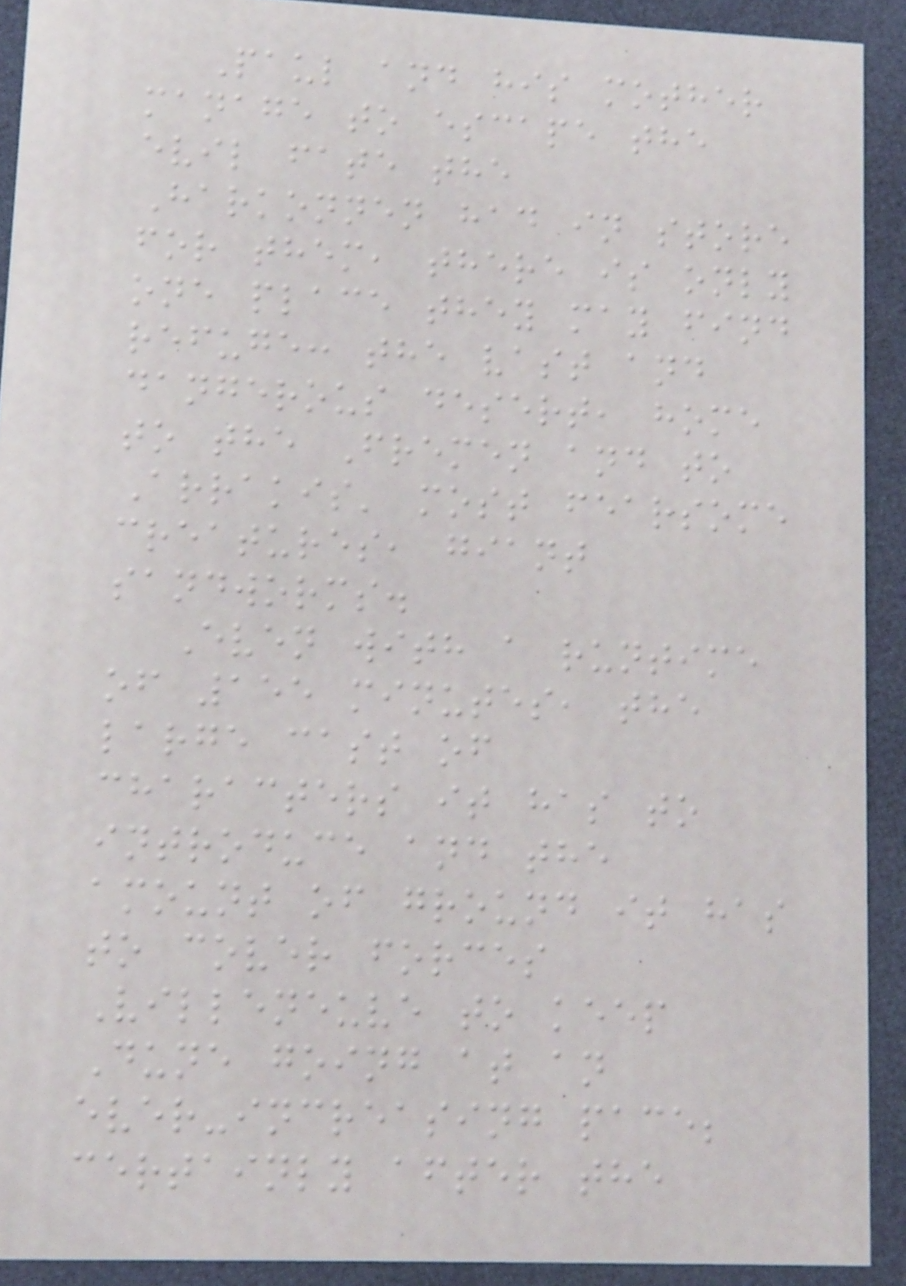Paul and his mother
manage to escape the
evil fate the
Harkonnen had in store
for them, there is only
one place they may find
refuge: the vast and
dangerous desert, home
to the Fremen and to
Arrakis' most fearsome
creatures, giant
sandworms.
Even with a runtime
of 155 minutes, the
large cast of
characters it has to
introduce and the
amount of ground it has
to cover forces
Villeneuve to keep
Dune going at an
ever-increasing pace;
certainly after the
